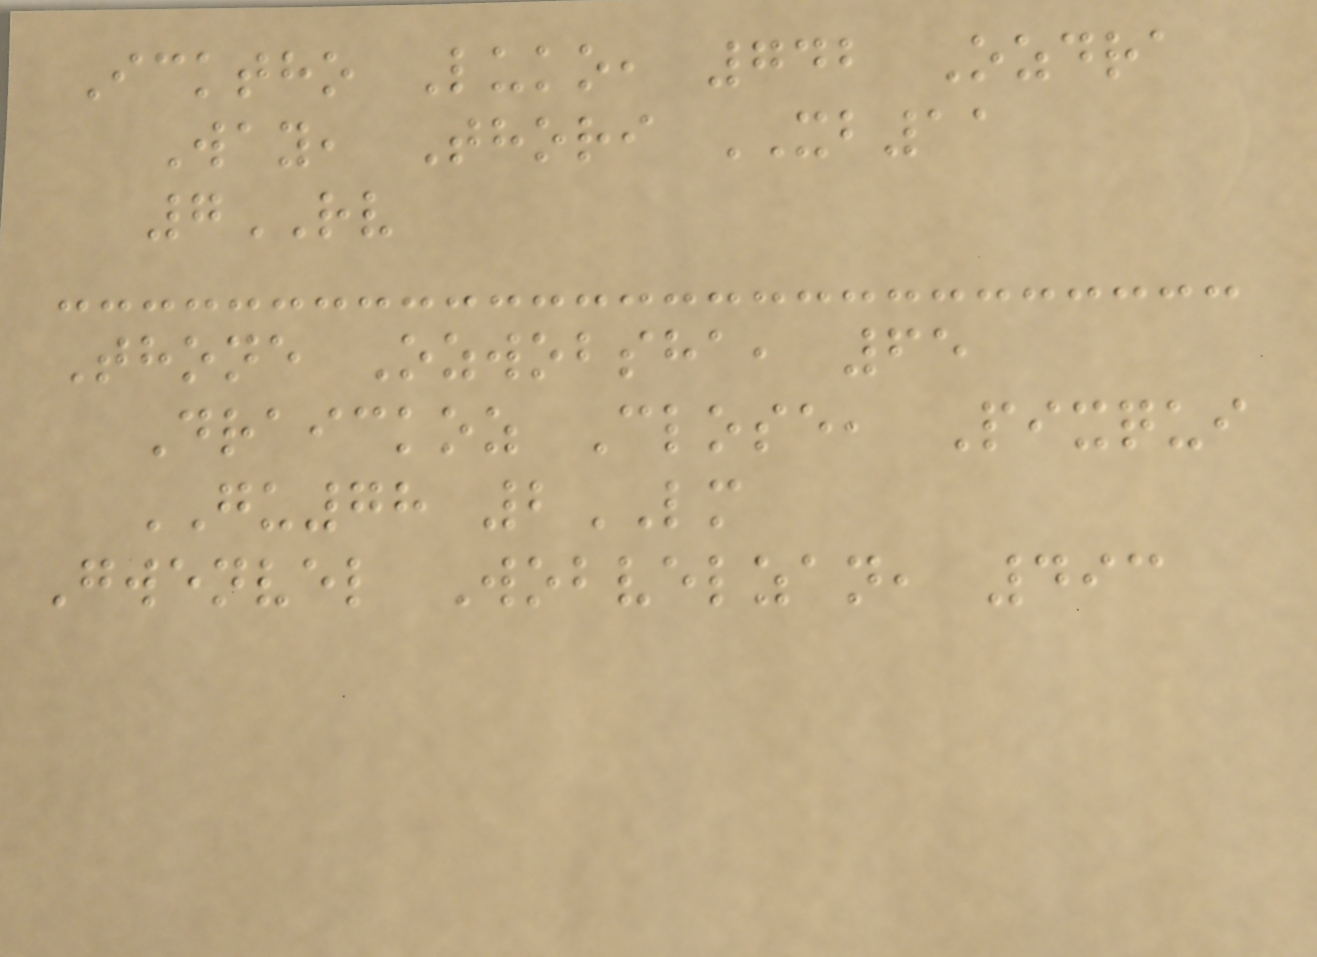Icktho Luko, 742 Ozdra
Way, Thori XB11
7RV
Thone Ozwobsha, 65
Draickoz Close, Pixqui
GU78 2LM
Gwenvel Wobvelzan, 493
